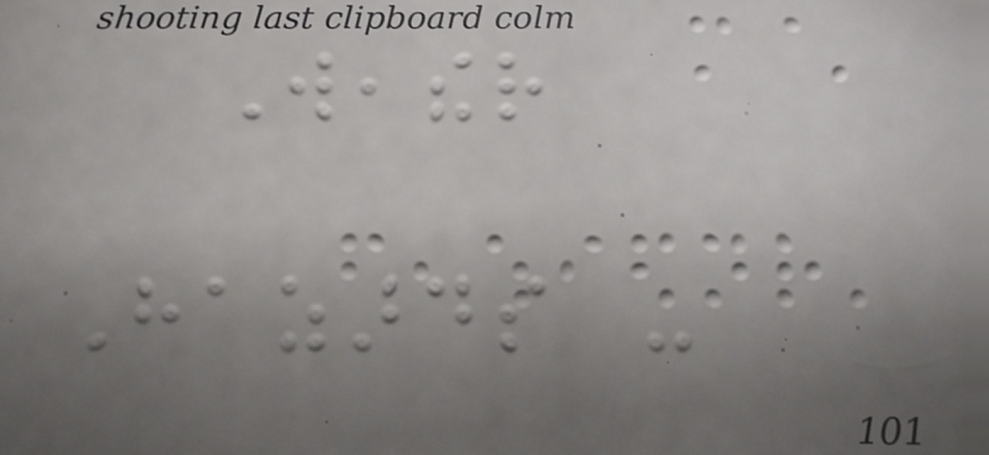Weather
Hazards -
